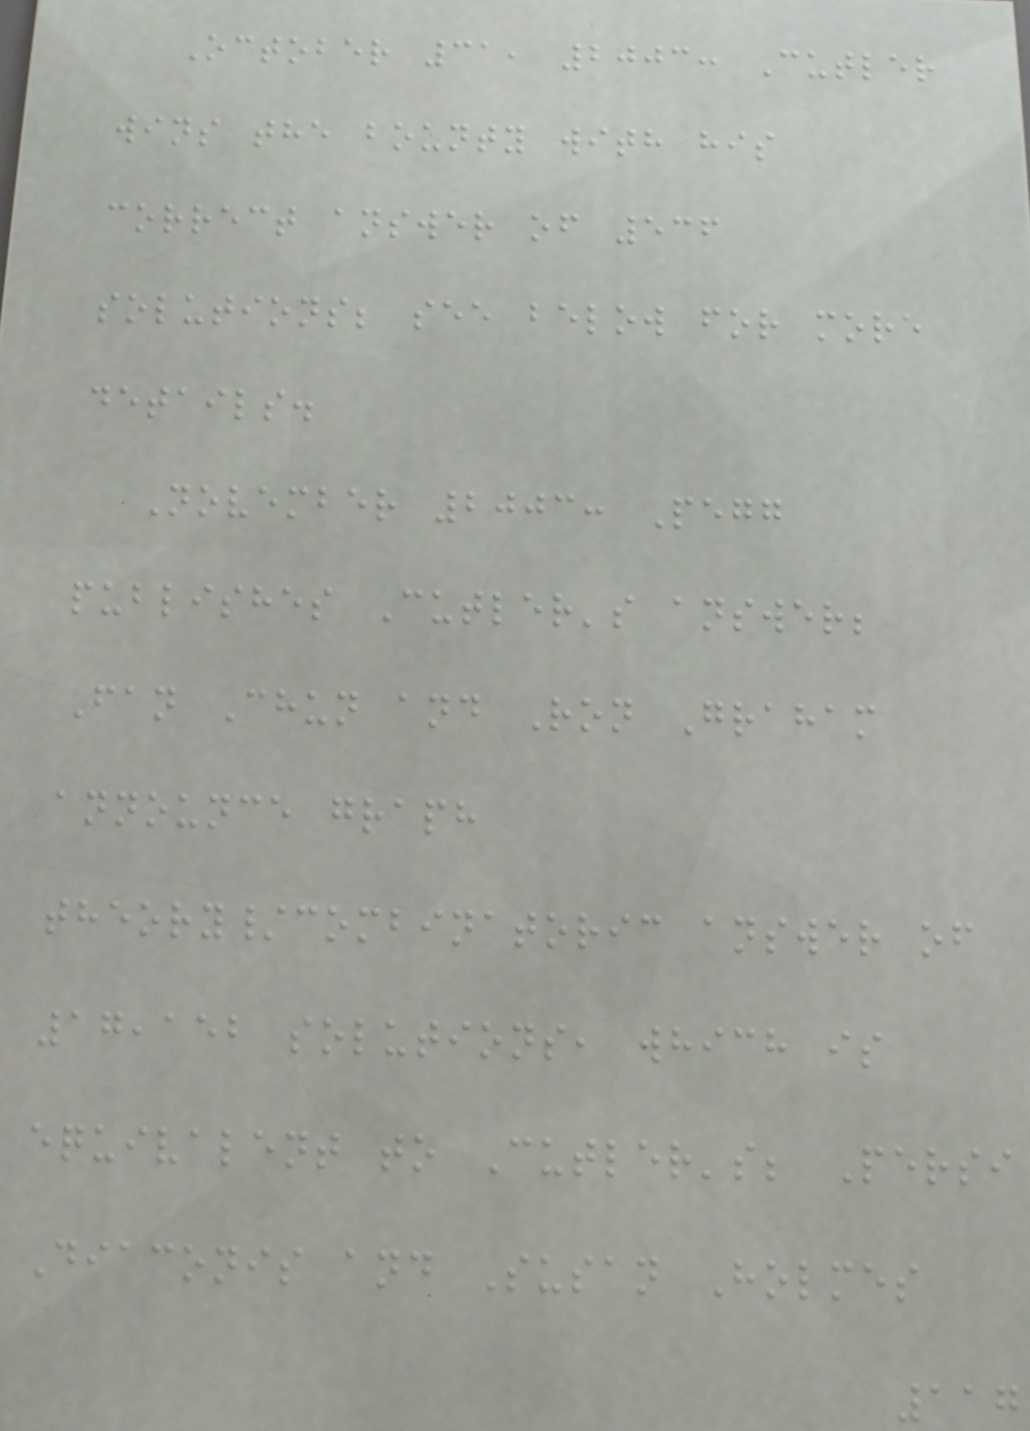October 31, 2003: Cutler
wins the bounty with his
correct answer of 536
solutions; see below for more
details.
November 2003: Pegg
publishes Cutler's answer;
Fan Chun and Ron Graham
announce graph
theory/combinatoric answer of
17,152 solutions, which is
equivalent to Cutler's; Persi
Diaconis and Susan Holmes
117
